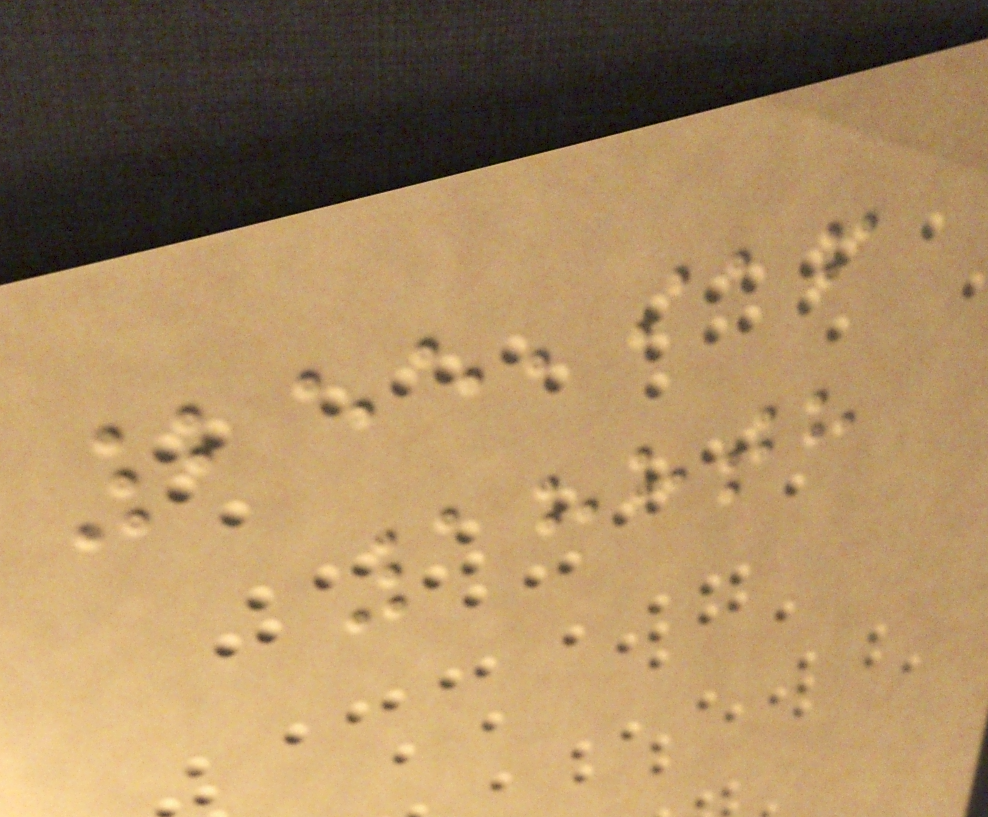255,916
188th
